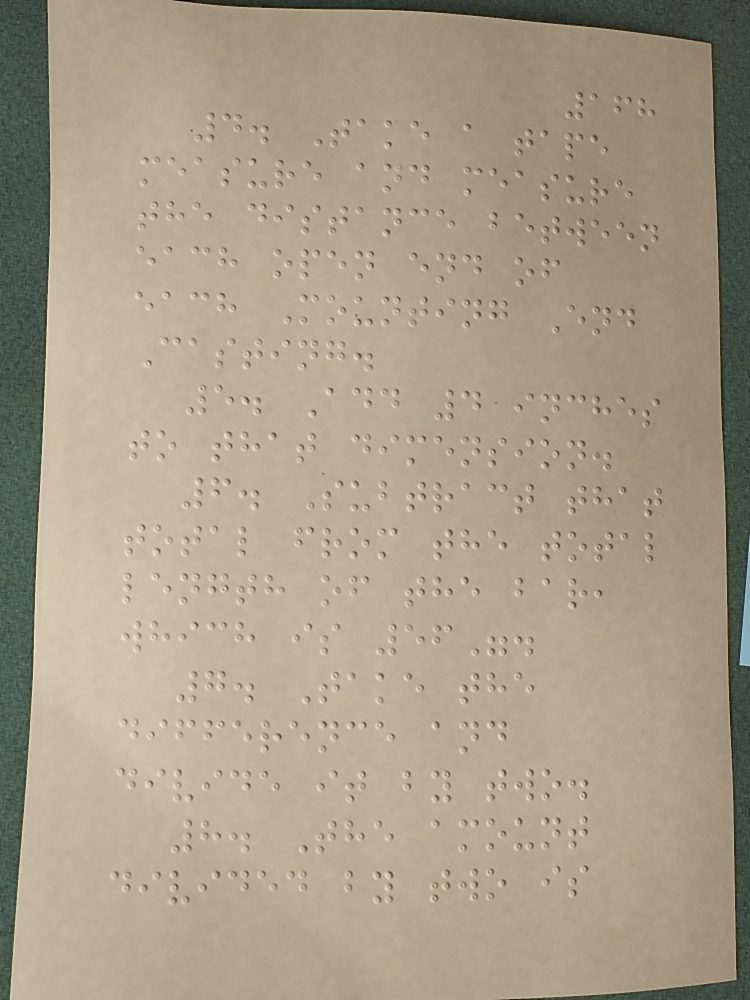168
4. Take a tape
measure and measure
the distance between
each open end of
each Mounting End
Casting.
5. Add 4 inches
to that dimension.
6. Subtract that
total from the total
length of the bar,
which is 56".
7. Take the
difference and
divide it by two.
8. The amount
divided by two is
